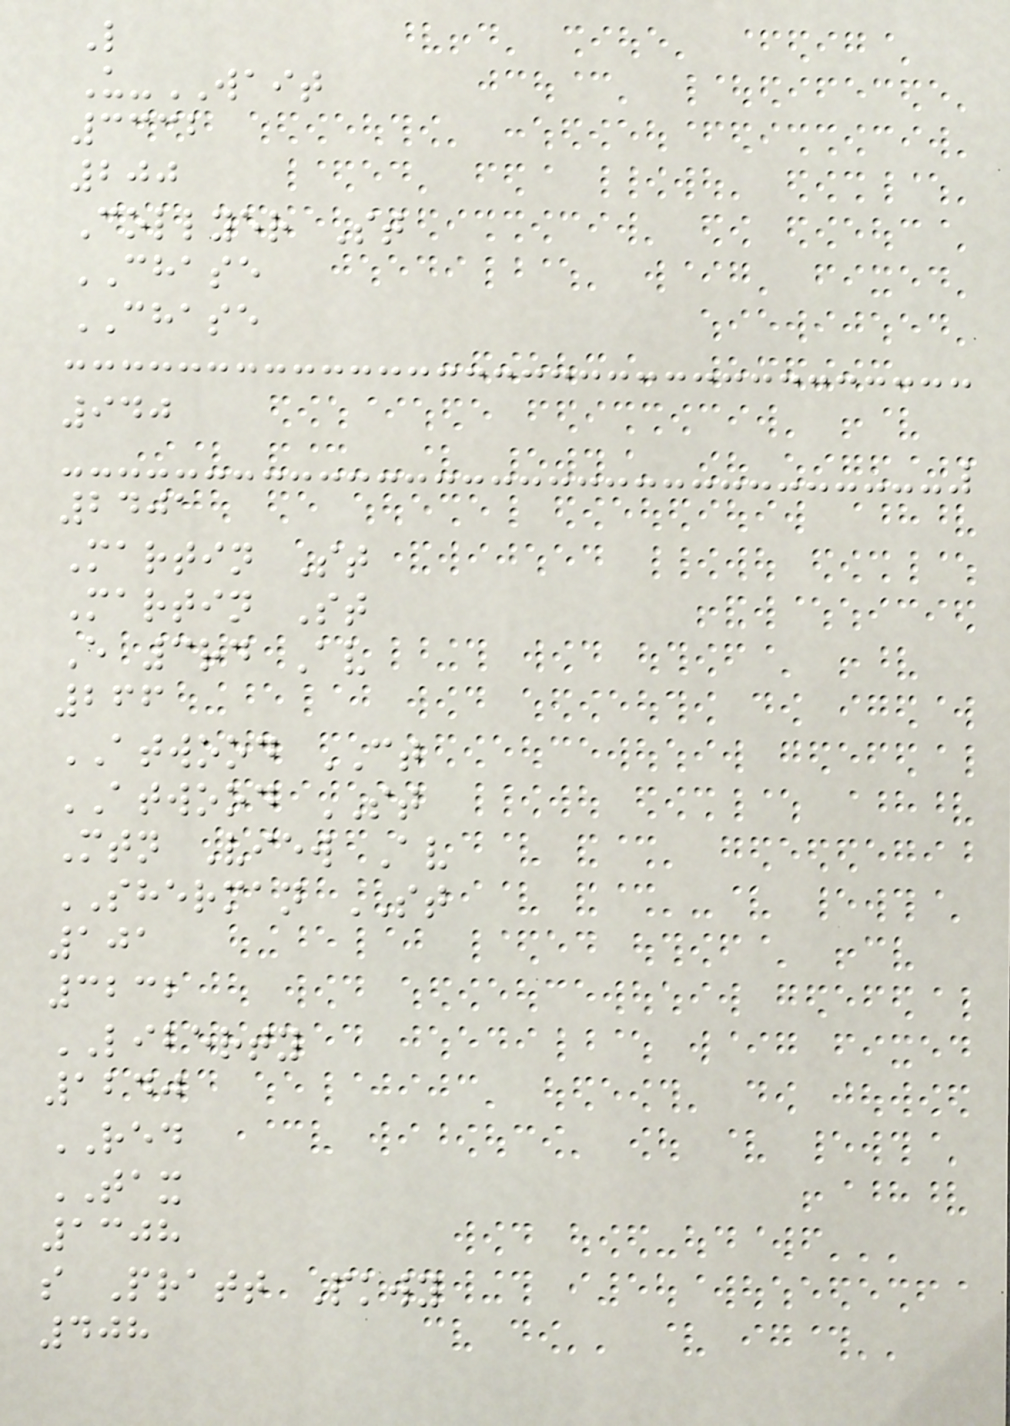L
U-WAIT
3332
200
Collyer St
CHASE
CHASE
940
2401
Martin St
Martin St
E 3rd Av
266
ATWOOD CT
ATWOOD ST
Mtn View Av
SHERMAN ST
101
3232
LIBERTY
1240
RED
TAX
1308
s Pratt Pkwy
408
